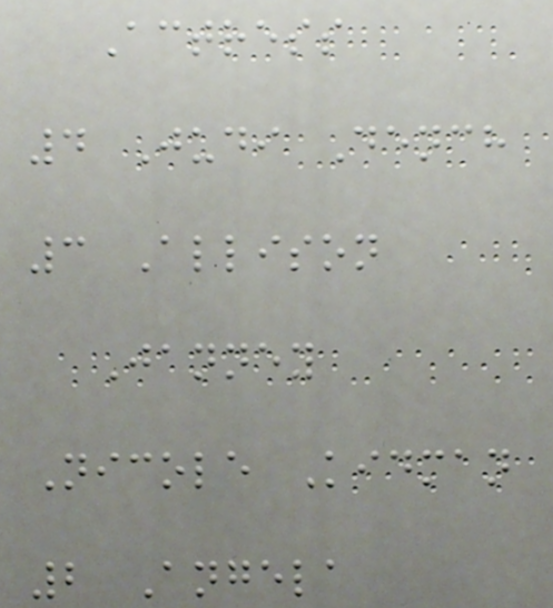Actress
4 Judi Dench
3 Allison
Janney
Nicole Kidman
2 Angela
